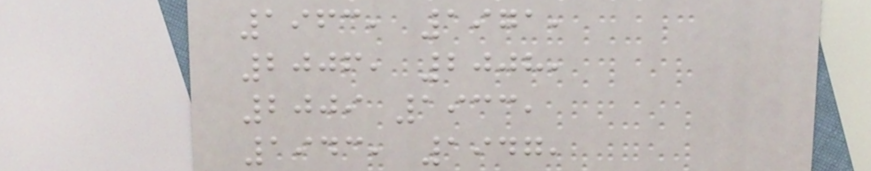1963, 1971,
2006, 2008,
2009 1933,
1943, 1947,
